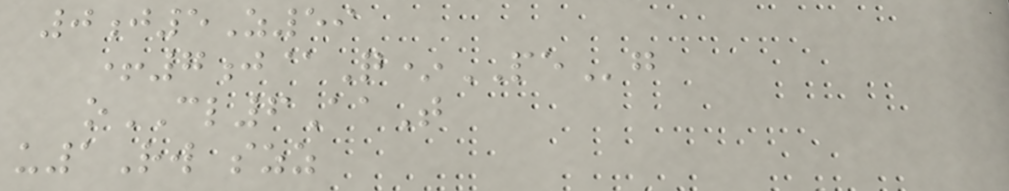0j5Z59
+7j@Q*PEg
oCL6AaT
u1Rw szz
